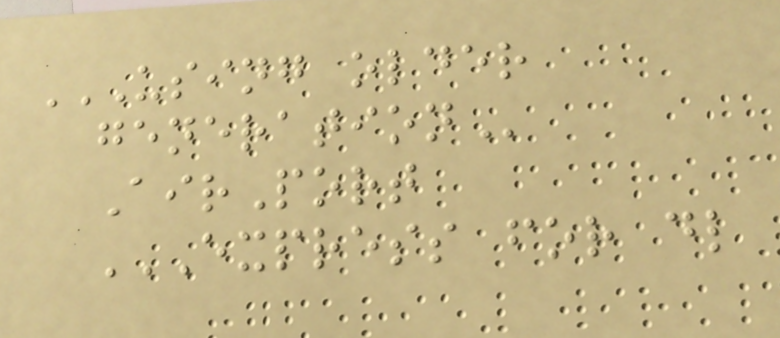USING OLDER
GENERATION
AirPort
EXPRESS FOR DL
